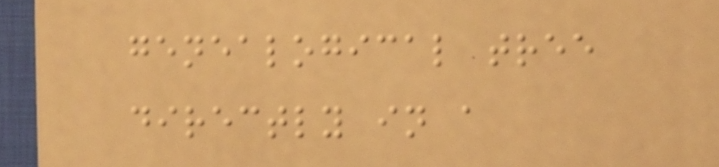genealogical tree
directly in a
